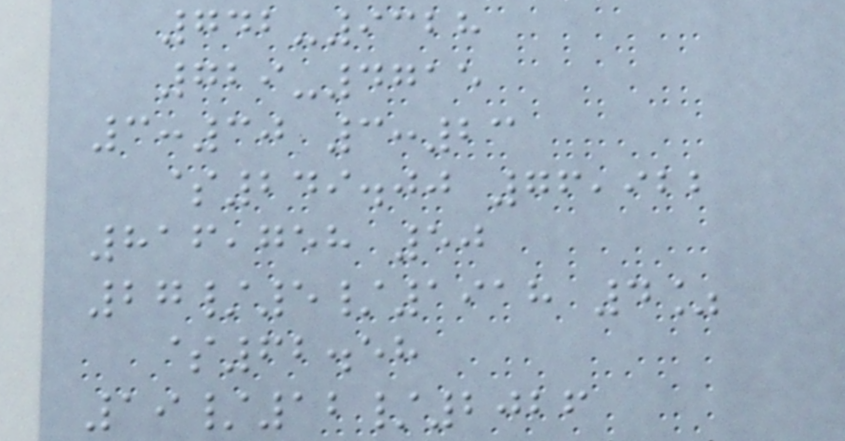742-9328
729-4715
3:30 3:23
$249.00 76,922
816,758 50
27/5/1918 4%
$62.58
19/12/2026
